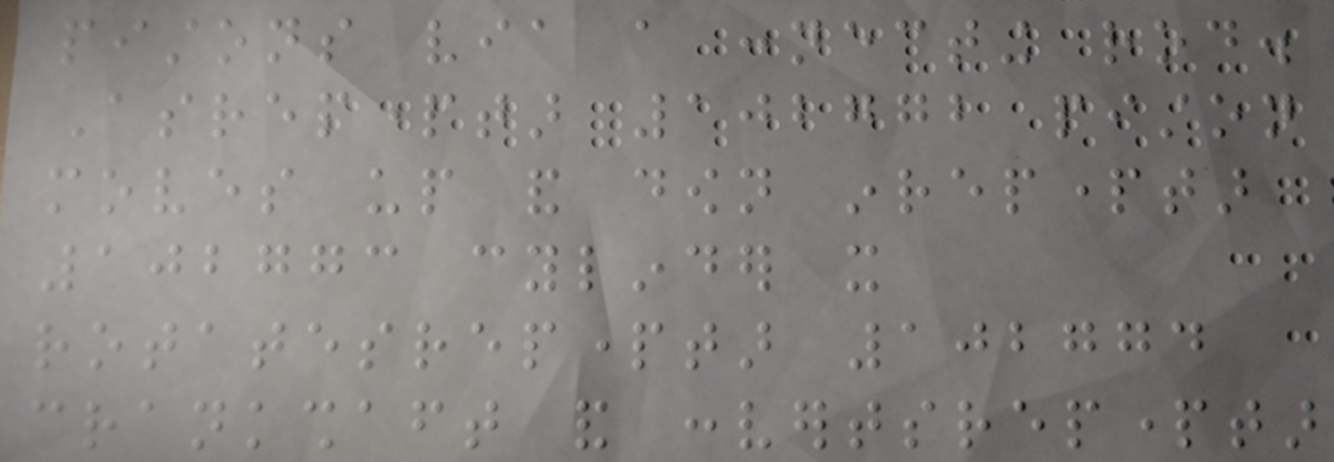pistons via a connecting rod.
Asrepparttar 102772 piston
moves up and down inrepparttar
102773 cylinder it
rotatesrepparttar 102774
crankshaft and convertsrepparttar
